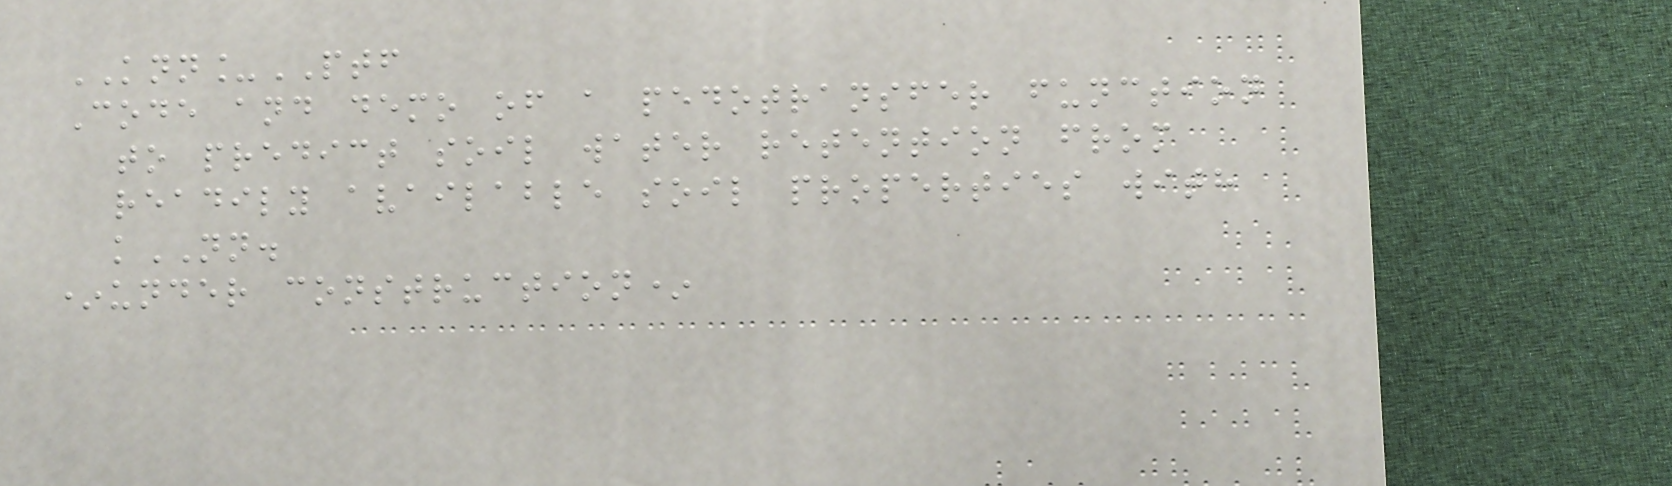KNN_PTF
Code and demo of a pedotransfer function
to predict soil water retention from
readily available soil properties with
kNN.
*under construction*
